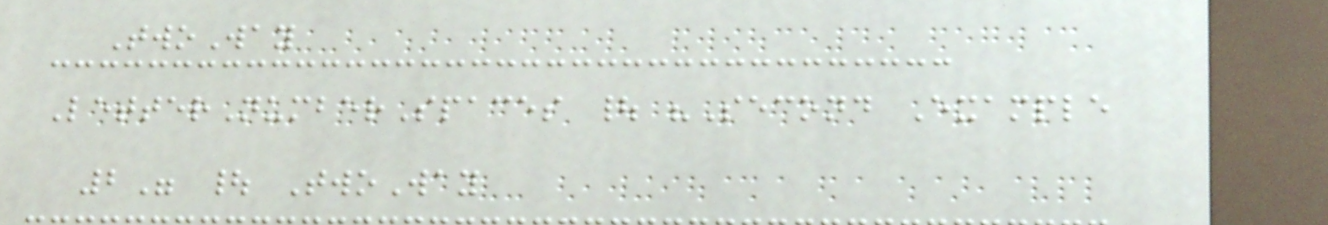TwoWay
LetterNumberSpaces | "Second Example
2" | TwoWay
